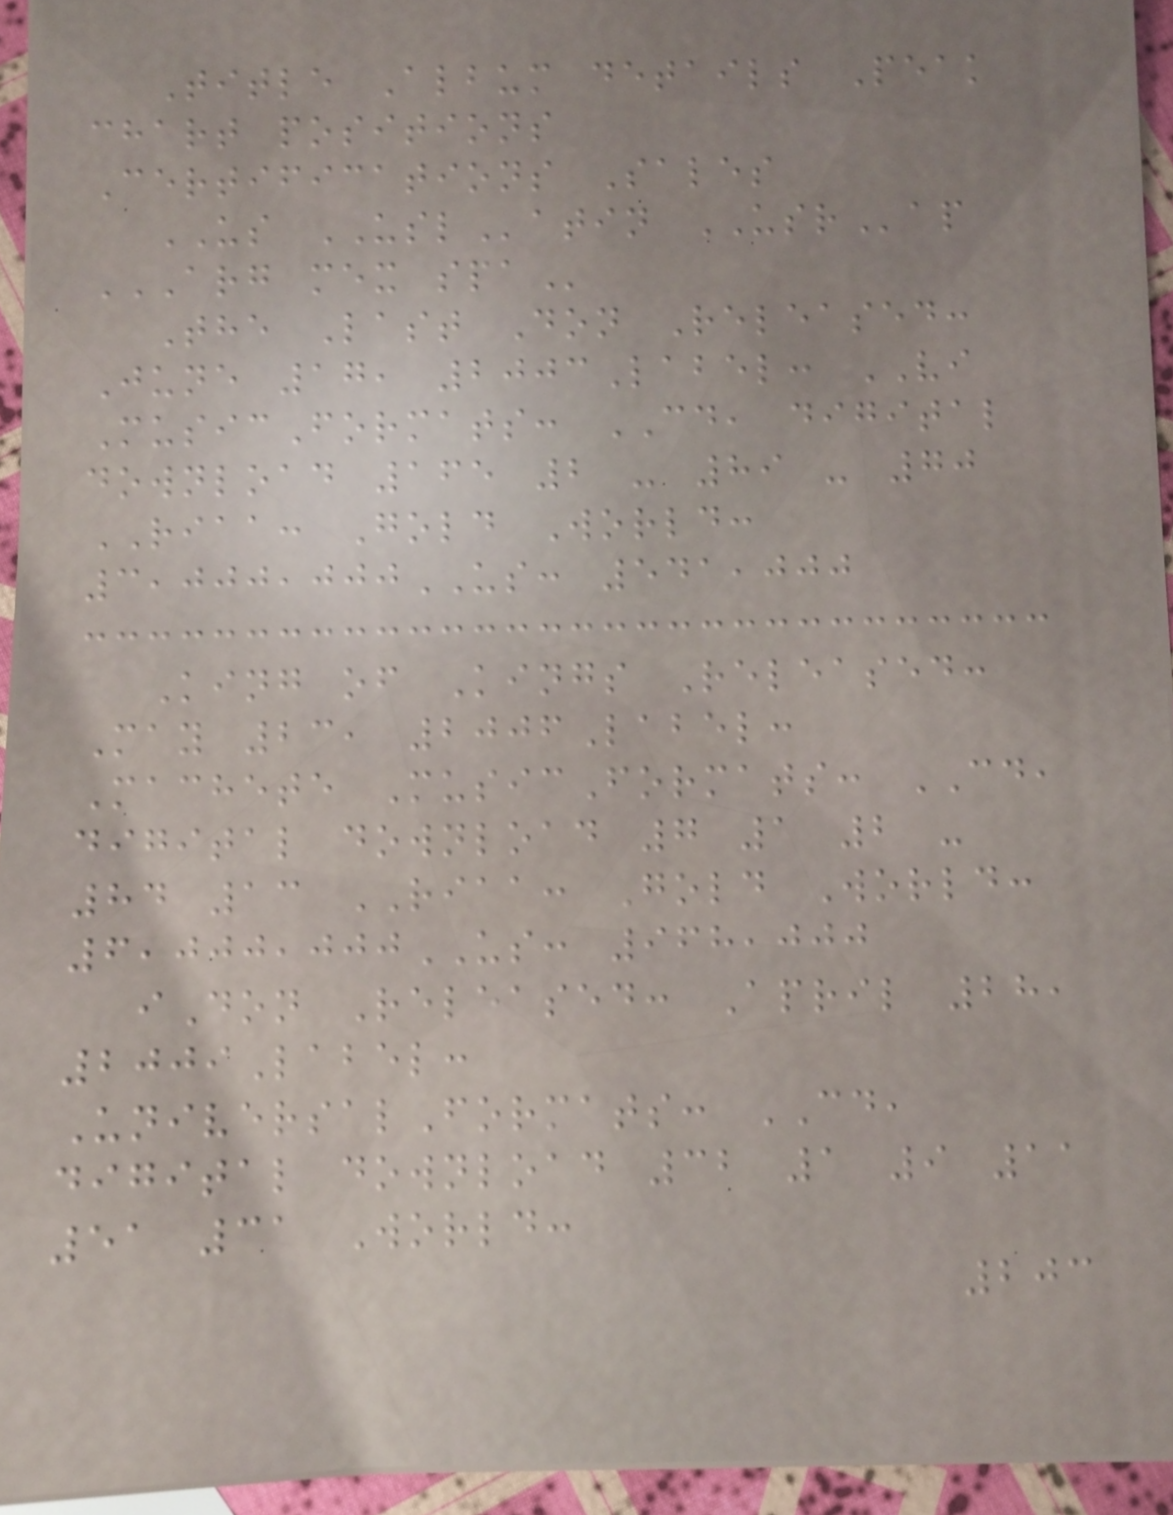Title Album details Peak
chart positions
Certifications Sales
US USLatin USRap
ARG MEX SPA
The Last Don Released:
June 17, 2003Label: VI
MusicFormats: CD, digital
download 165 2 - 89 - 70
RIAA: Gold World:
3,000,000US: 541,000
King of Kings Released:
May 23, 2006Label:
Machete MusicFormats: CD,
digital download 7 1 2 -
84 13 RIAA: Gold World:
6,000,000US: 968,000
iDon Released: April 28,
2009Label:
UniversalFormats: CD,
digital download 32 1 9 11
51 31 World:
203
